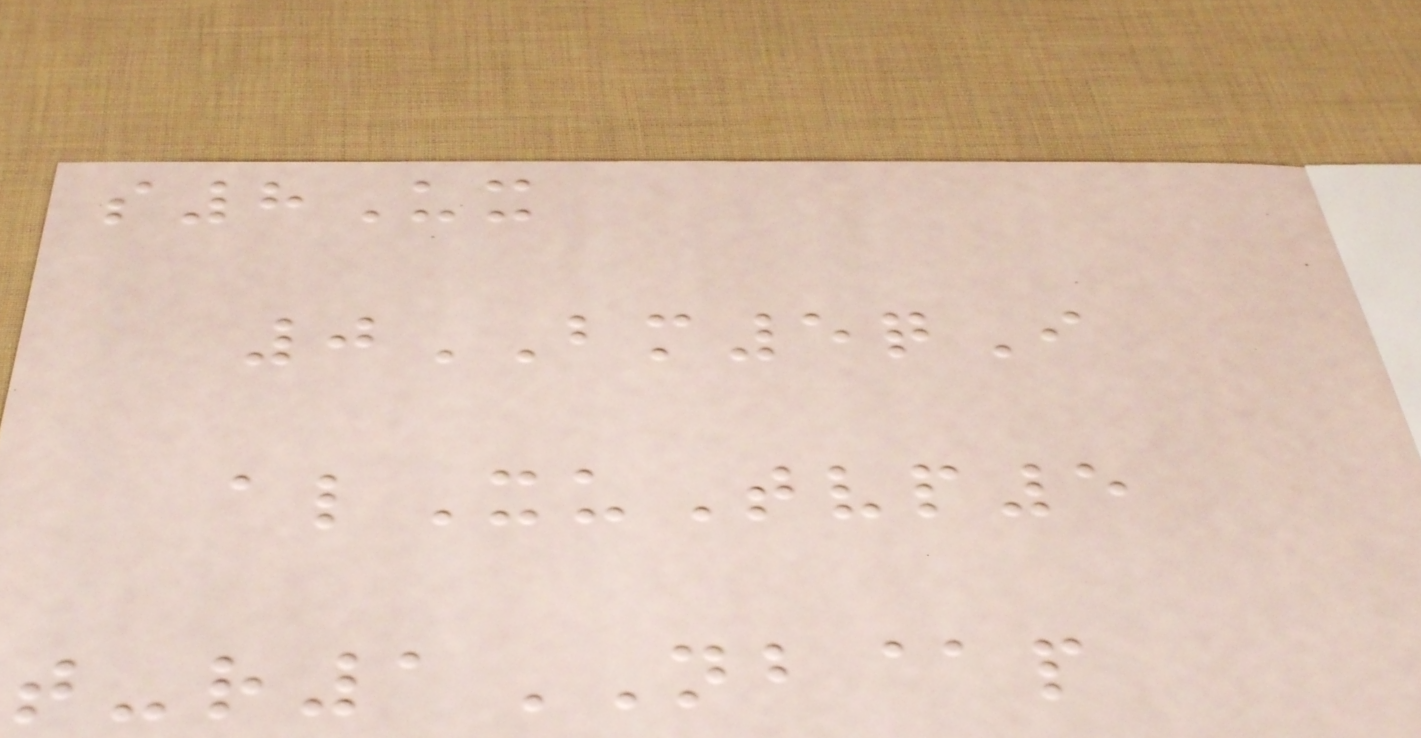s8Ux
0BM5qI
alXuTvp5
t-r1NB@p
